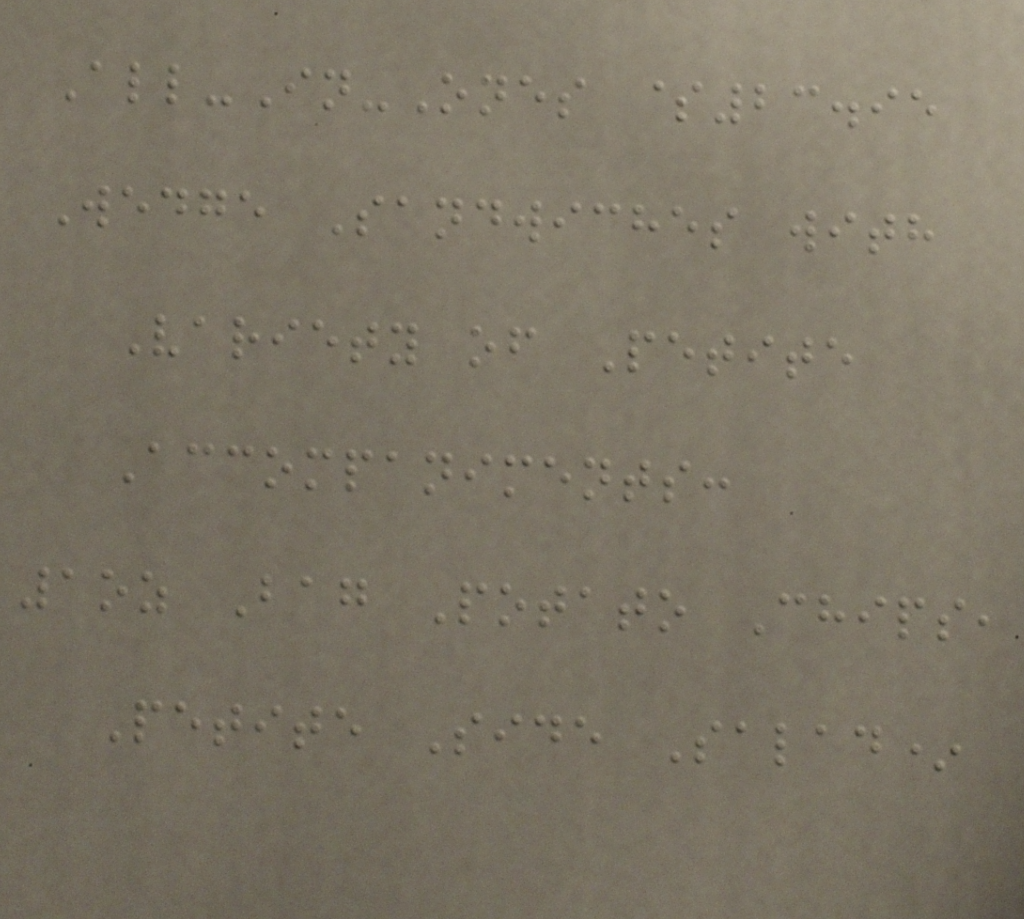All-In-Ones $23.95
Wedge Sandwiches with
Variety of Petite
Accompaniments:
1oz Bag Potato Chips,
Petite Side Salad*
